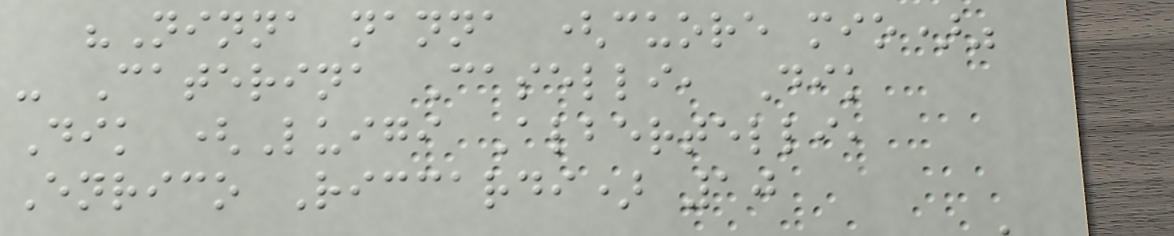"Ninna nanna (cuore mio)"
- Caterina Caselli, Dik
Dik (Luigi Albertelli,
Enrico Riccardi) 10
